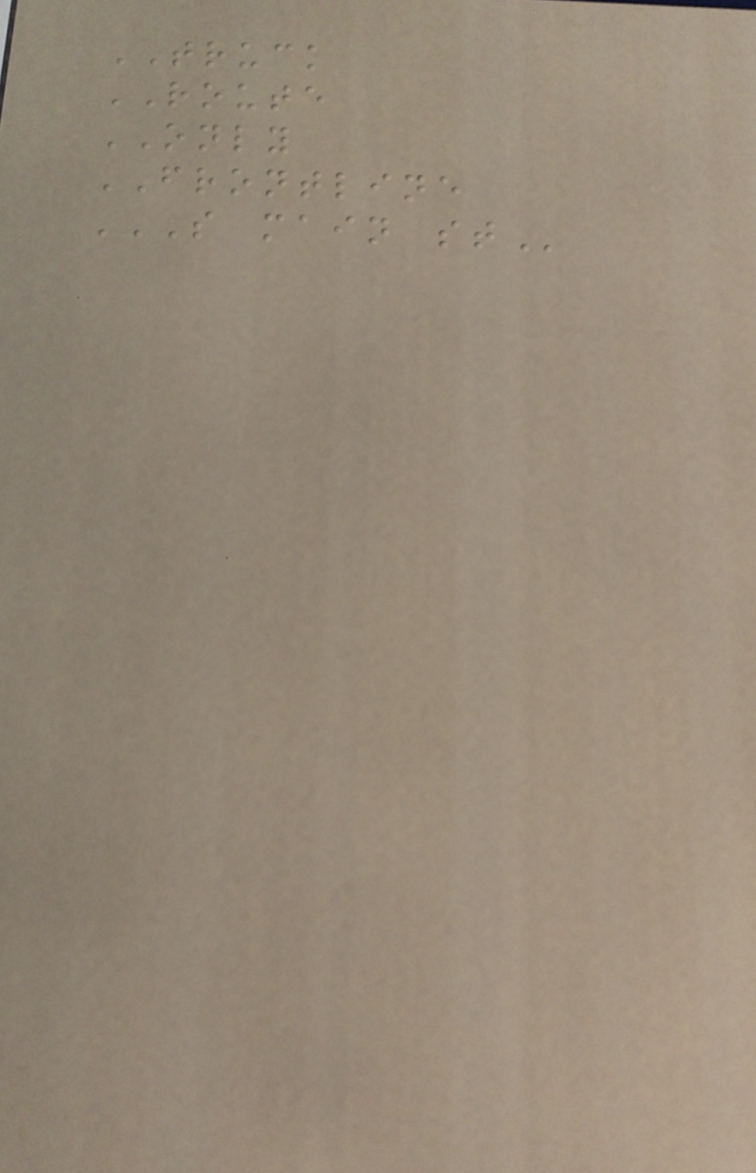TRUCK
ROUTE
ONLY
FRONTLINE
S MAIN ST
